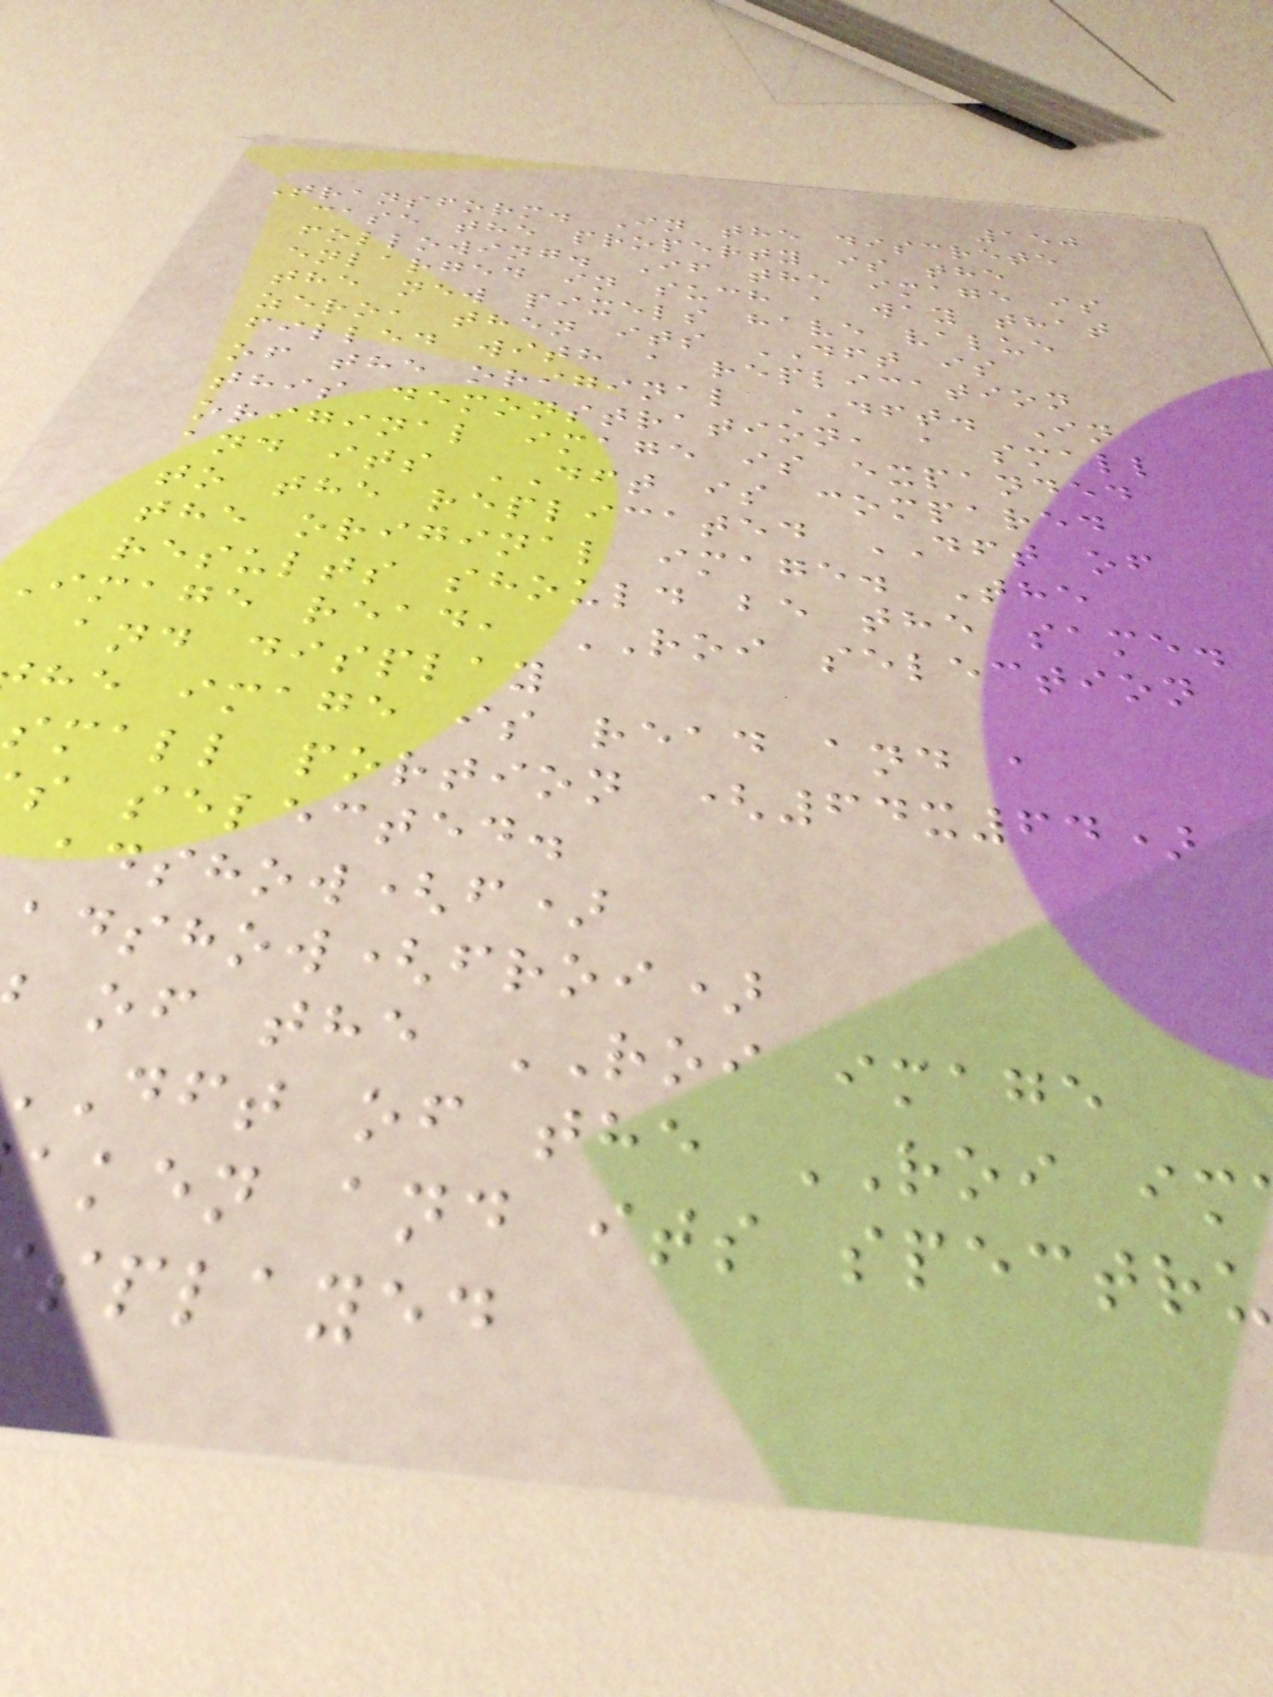150
Transform. In the discrete
case the property is the
following. If the image is
enlarged in such a way that
the new pixels have value
zero, then its DFT is
filled with a replication
of the original DFT. In
this demonstration, a small
original image is expanded
and its DFT is compared
to the replicated DFT of
the original image. The
results should be the same.
Image read, ROI selection
and display
he image is read and a
small portion (64x64)
s selected.
adshow(f)
adshow(froi)
of the ROI image
dft of the ROI im
aken and its spectru
splayed
